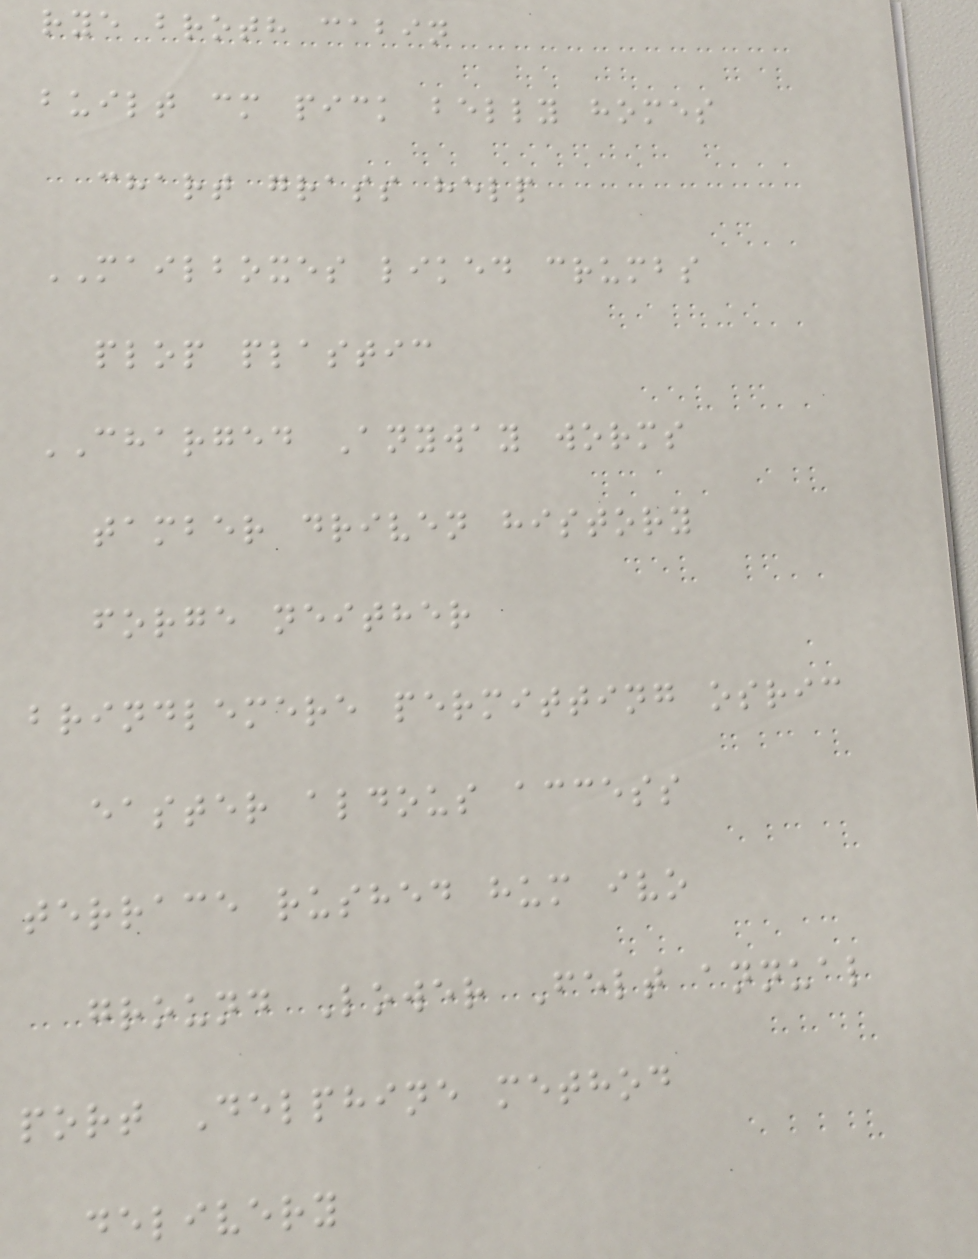rye broth cabin
built cm pick belly homes
chart grass help
MAILBOXES liked crumbs
plop plastic
CHARGED Anyway worms
tamber driven history
forge neither
brindlemere permitting osric
easter aldous access
terrace rushed hum ivo
ground Lower Felt annual
port Delphine method
delivery
